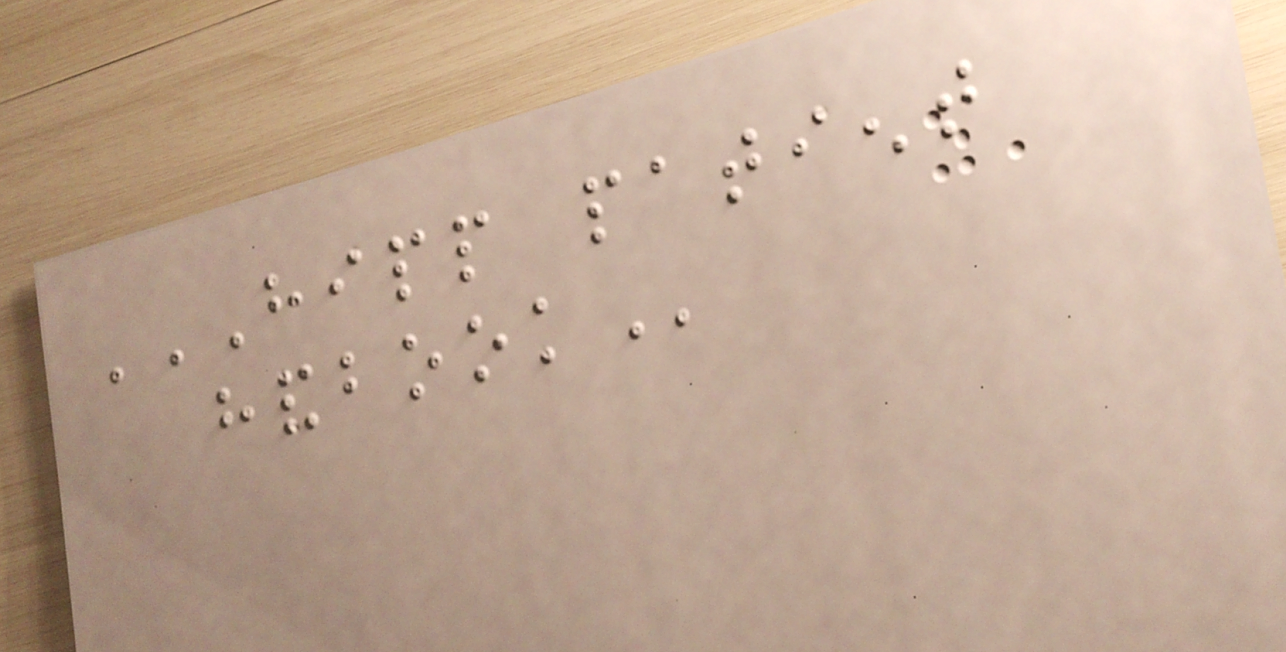HIPP PATIENT
HANDBOOK
